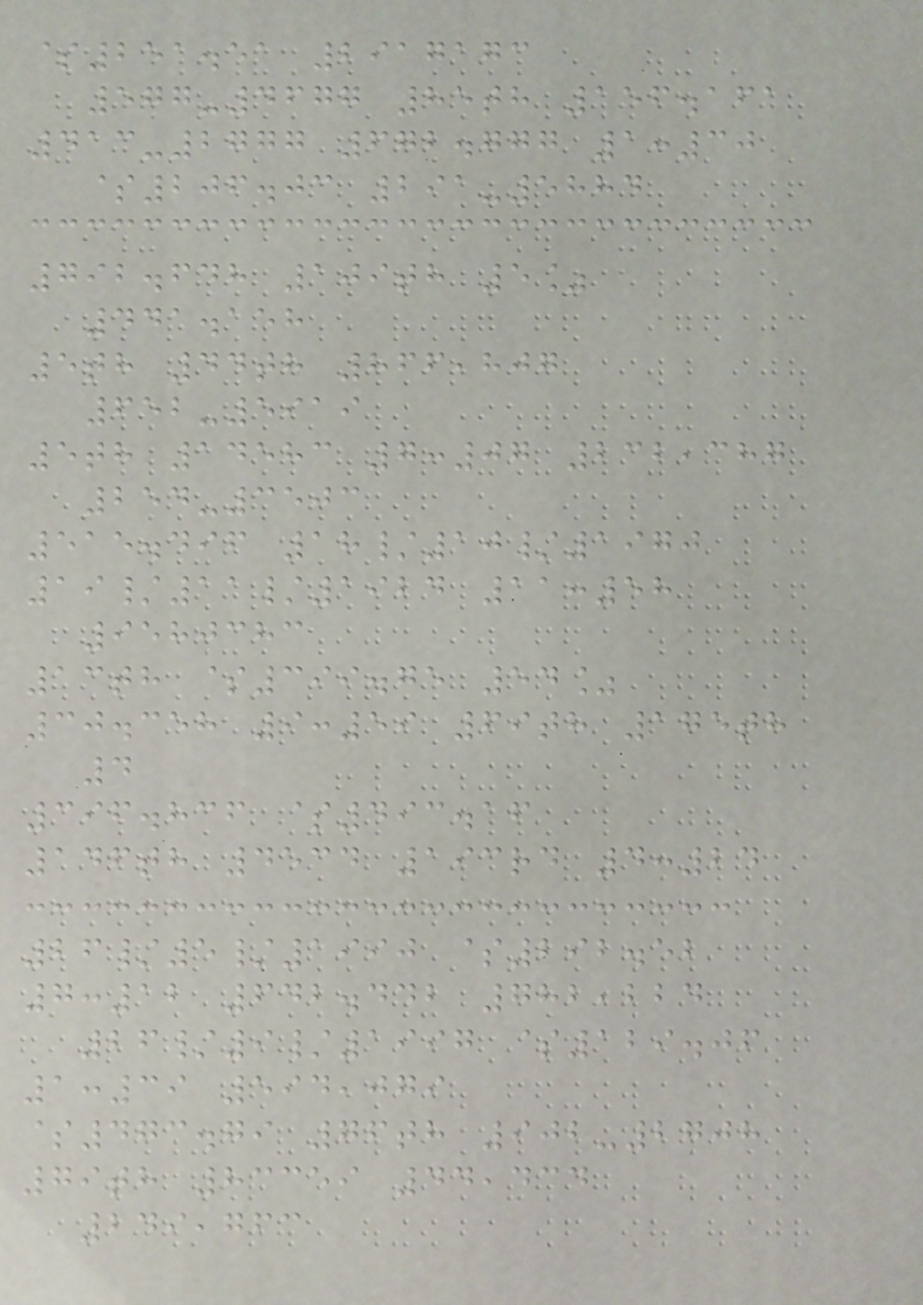$251.51 2917173
577-4677 85th 156.161
413-2777 672.777 1:30
$206.03 291-5884
792.648 109th 5%
441.158
5th 44th 866,807
652-5919
5th 14583 7:07 232,387
254-3503
515.496 18/10/1970
19/11/1924 11:58
9580383
13th $399.75 54%
30.358 9:59 69th 175th
4
396.836 $493.16
146th 4534 193rd 4:24
26/5/1990 $292.52
7:12 642.442 782,224
26/9/1997 $129.06
1:39 594,079
$473.79 76th 902-2708
79th 83359 44,434
249,763
